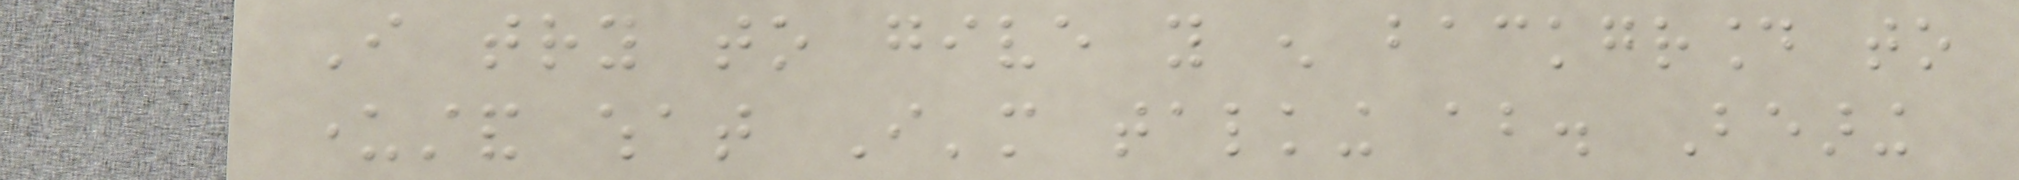I try to give you enough background to
understand what I'm talking about. Bearing
